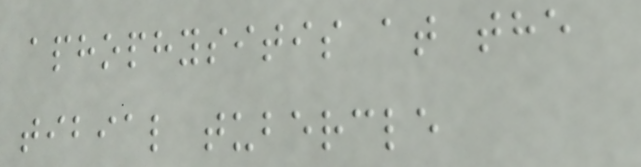aphophysitis at the
tibial tubercle
